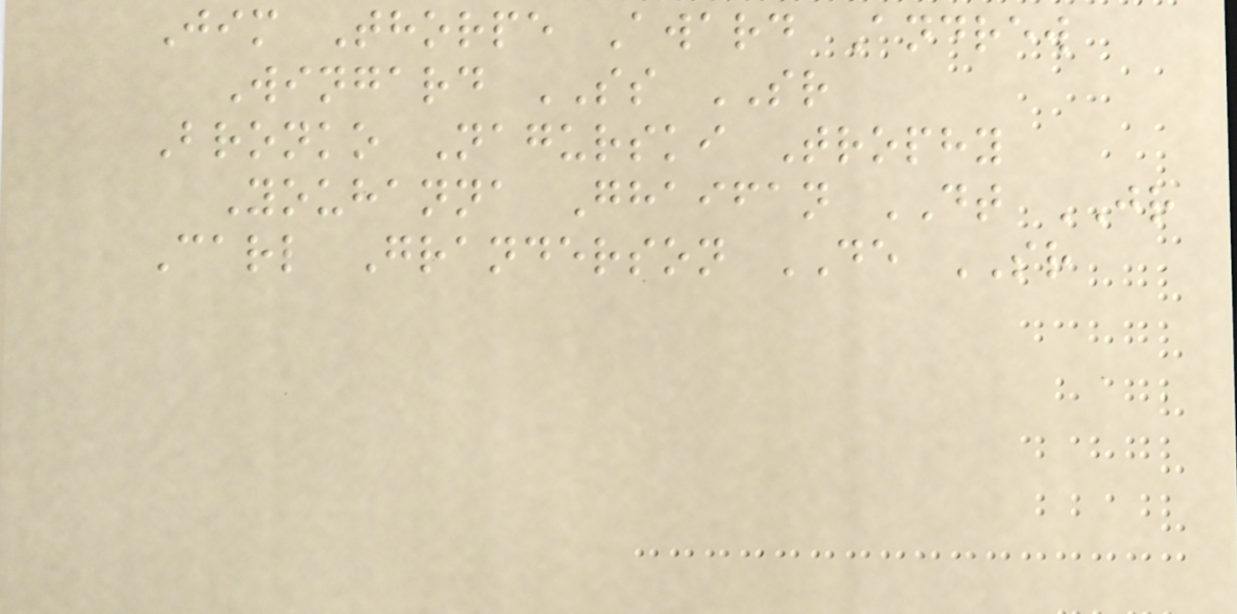Jim Thorpe Award Andrew
Wingard SS SR
Bronko Nagurski Trophy
Youhanna Ghaifan DT JR
Carl Granderson DE SR
